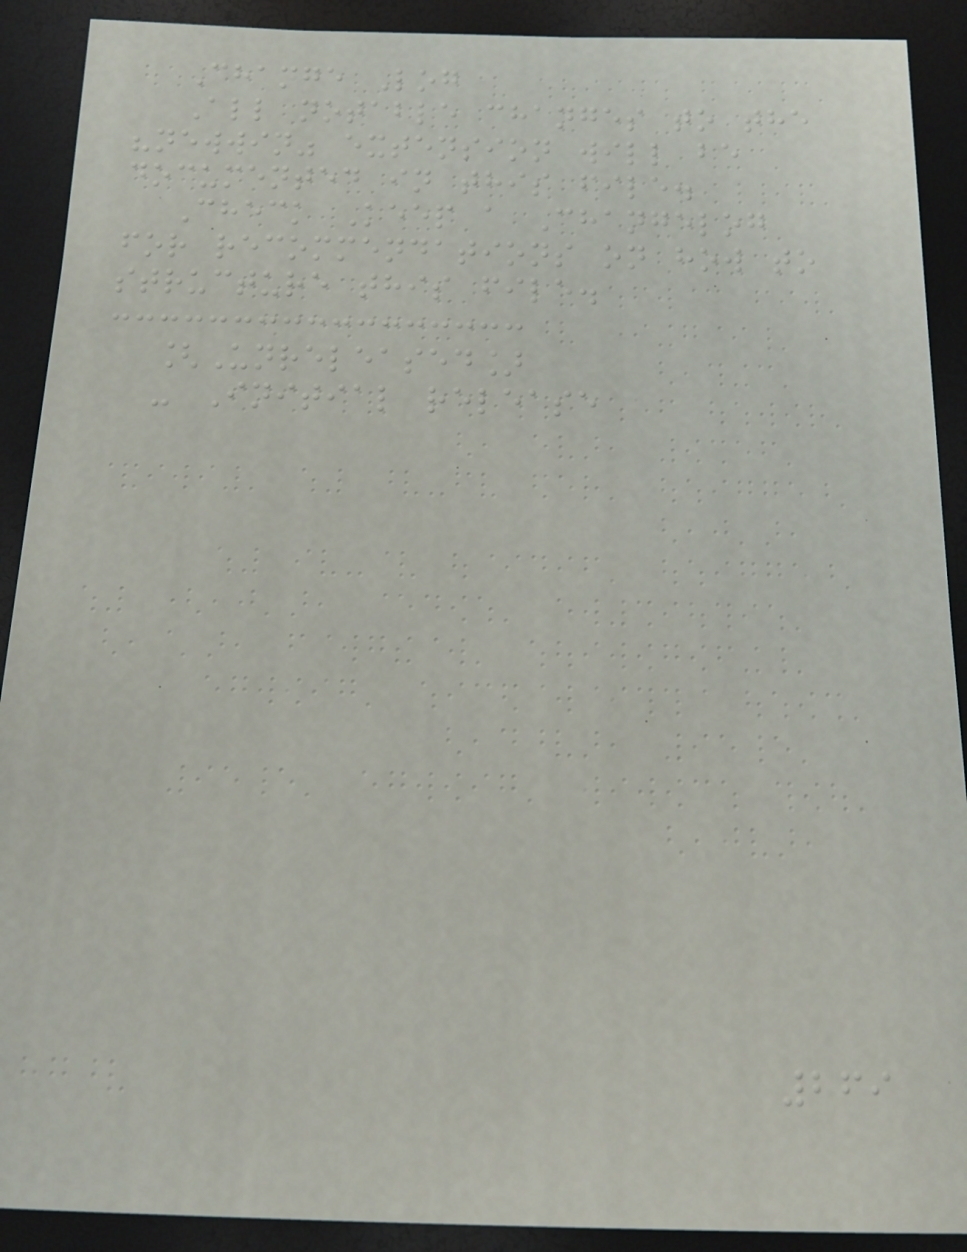Change Log
All notable changes to the
"newwin" extension will be
documented in this file.
Check Keep a Changelog
for recommendations on how to
structure this file.
[Unreleased]
- Initial release
269
